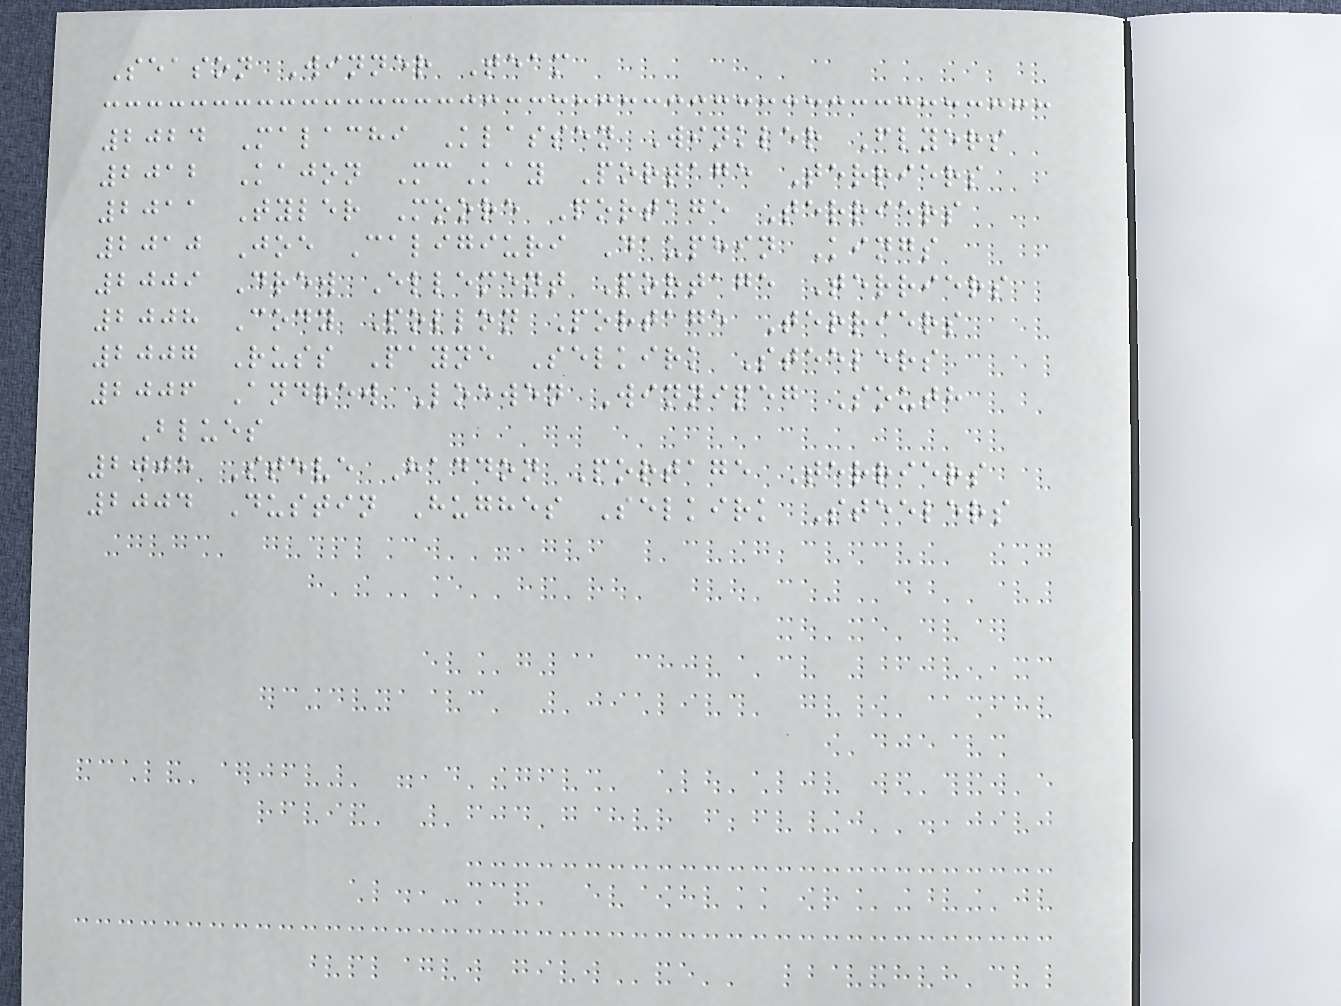Season Winner Team
2024 Malachi Klassen Winkler Flyers
2012 Kajon McKay Portage Terriers
2011 Tyler Moore Portage Terriers
2010 Joe Caligiuri Dauphin Kings
2009 Drew Ellement Portage Terriers
2008 Cody Pollon Portage Terriers
2007 Russ Payne Selkirk Steelers
2006 Andrew Loewen Winnipeg South
Blues
2005 Steve Haddon Portage Terriers
2004 Dustin Hughes Selkirk Steelers
